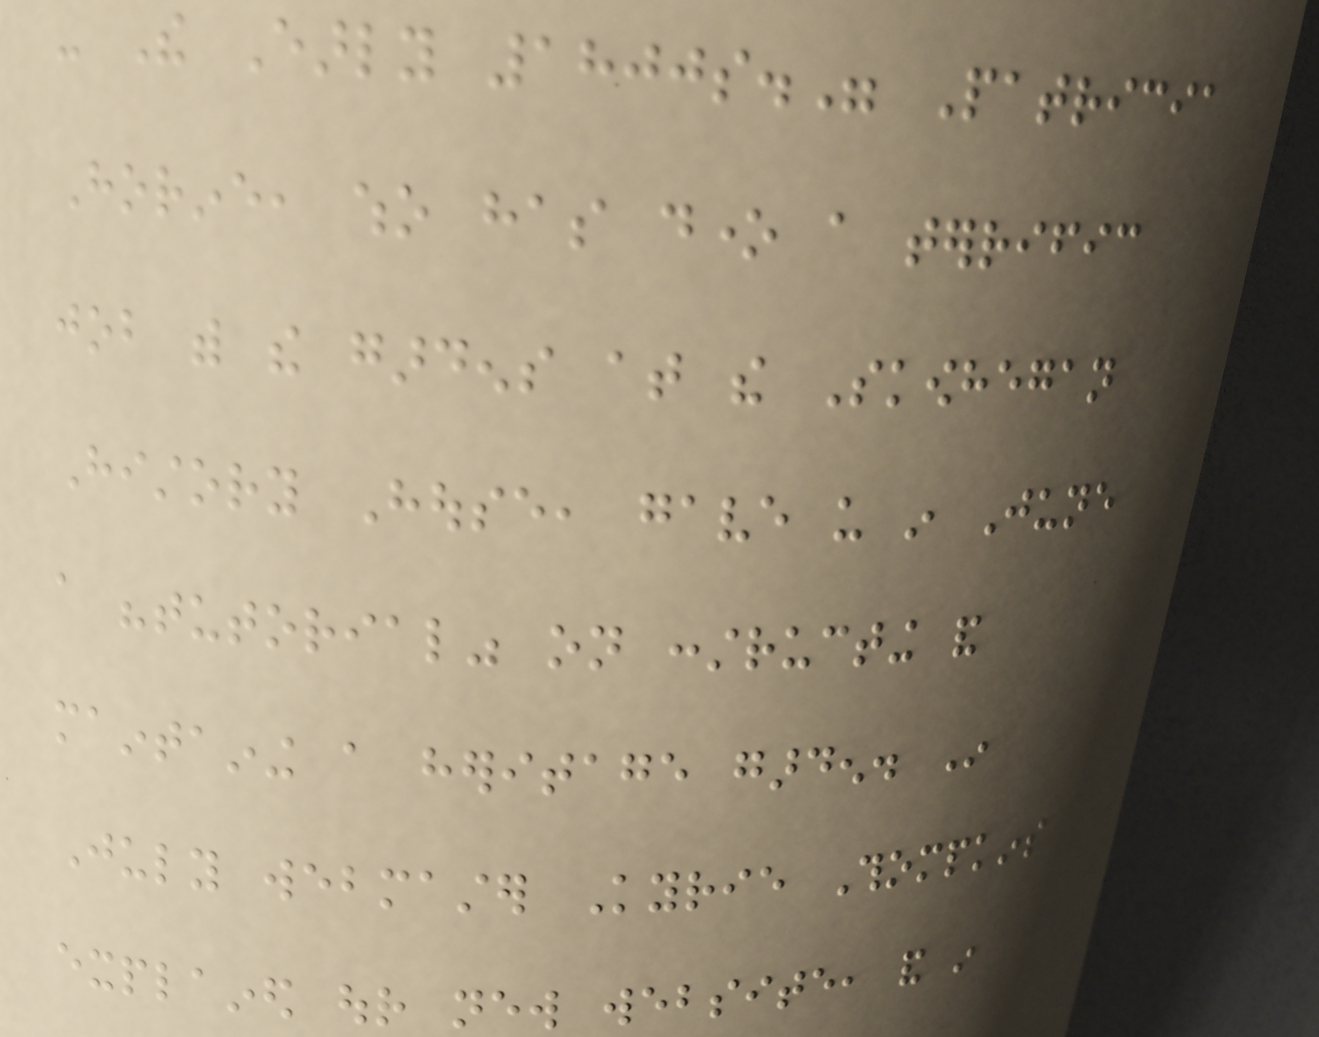- The Early 1800s." Patricia
Horine, who has done a terrific
job with the gardens at the Skowhegan
History House, gave us in June
a "tutorial" on constructing and
maintaining a heritage garden. In
July webmaster Kyrie Thompkins
explained our new website, and in
